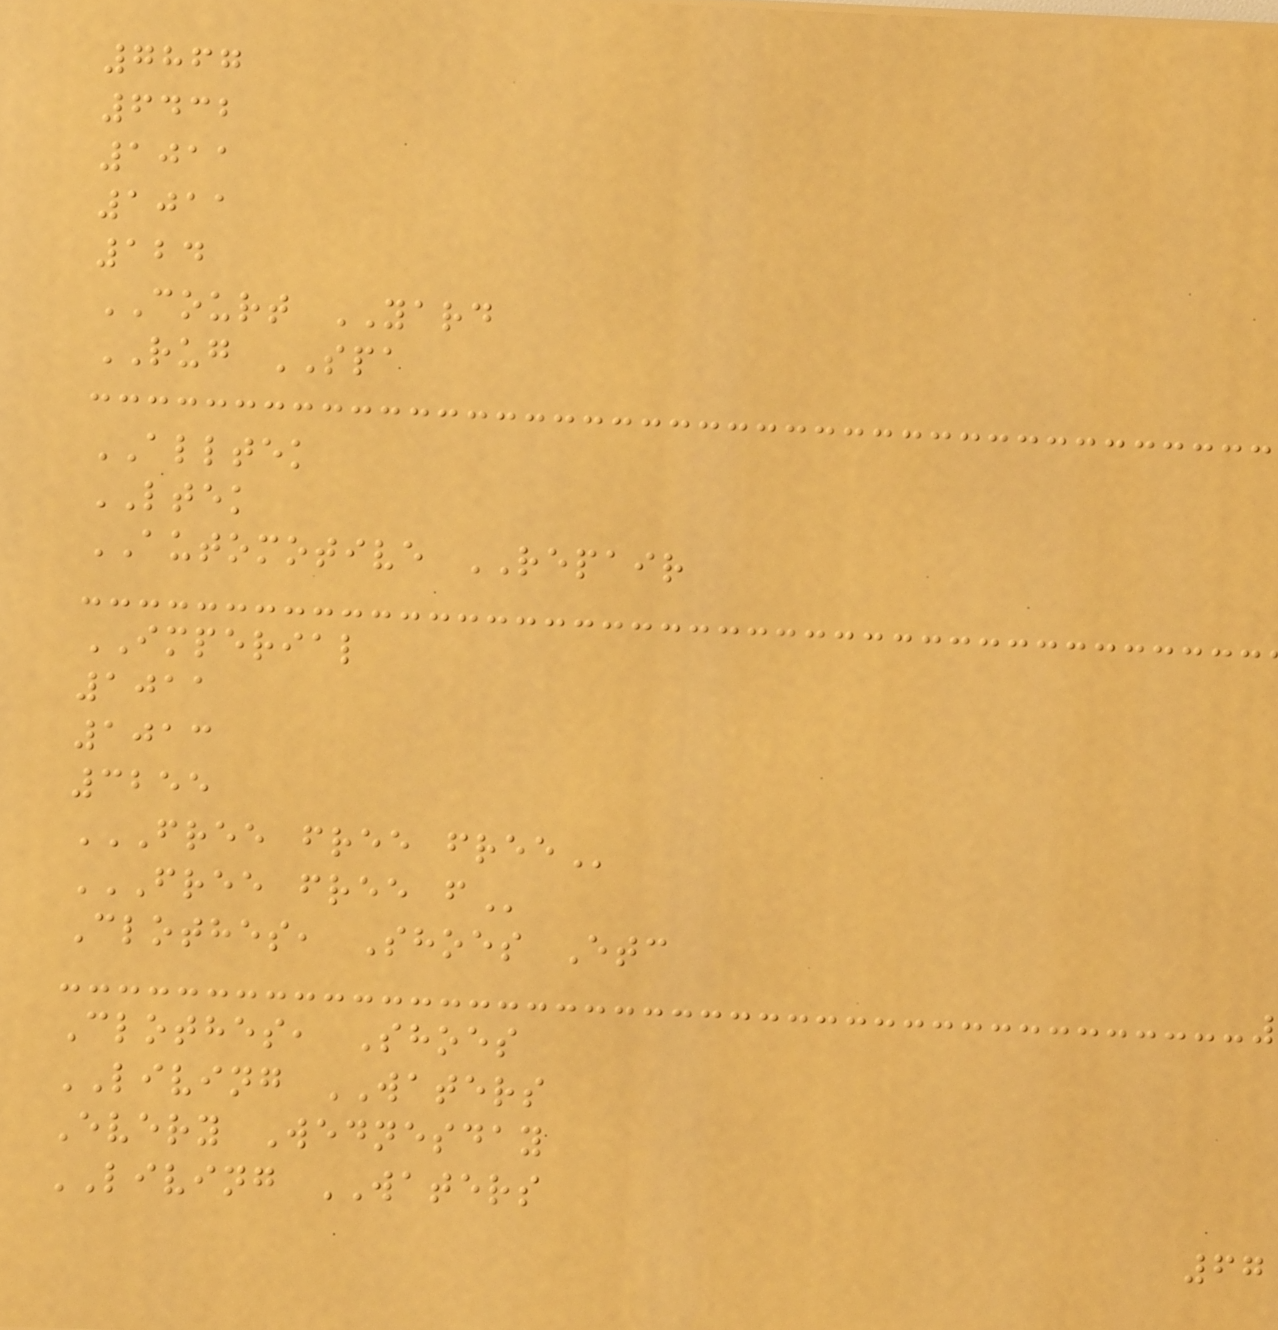7867
6432
1011
1011
124
COURT YARD
RUG SPA
ALLTEK
LTEK
AUTOMOTIVE REPAIR
IMPERIAL
1011
1013
3255
FREE FREE FREE
FREE FREE F
Clothes, Shoes Etc
Clothes, Shoes
LIVING WATERS
Every Wednesday
LIVING WATERS
67
